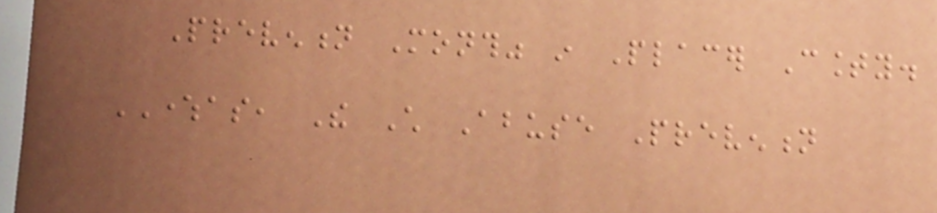Prevention Month" in Placer County.
WHEREAS, The Child Abuse Prevention
